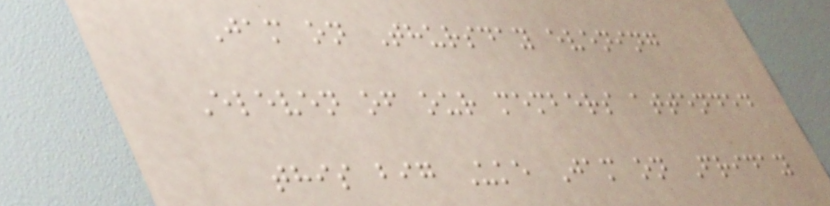Jam on Thursday evening
Eleven of our members attended
this big Uke Jam on Friday
